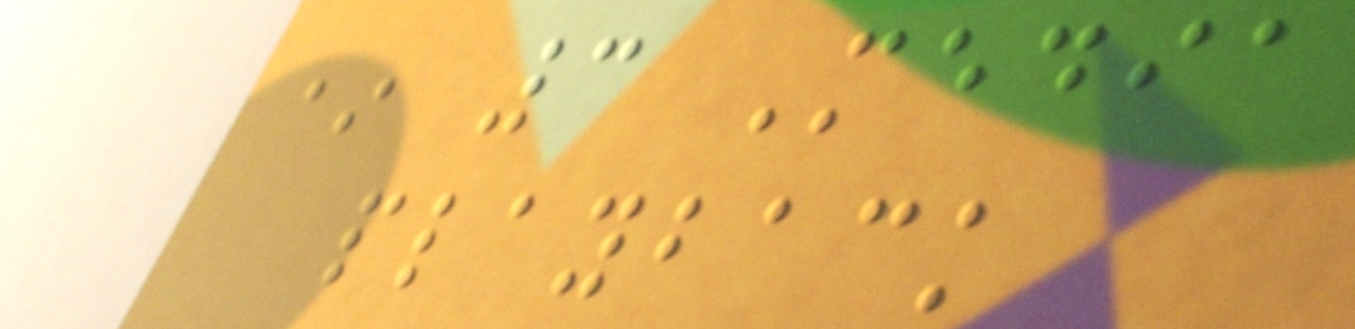* 3 Media
playback
